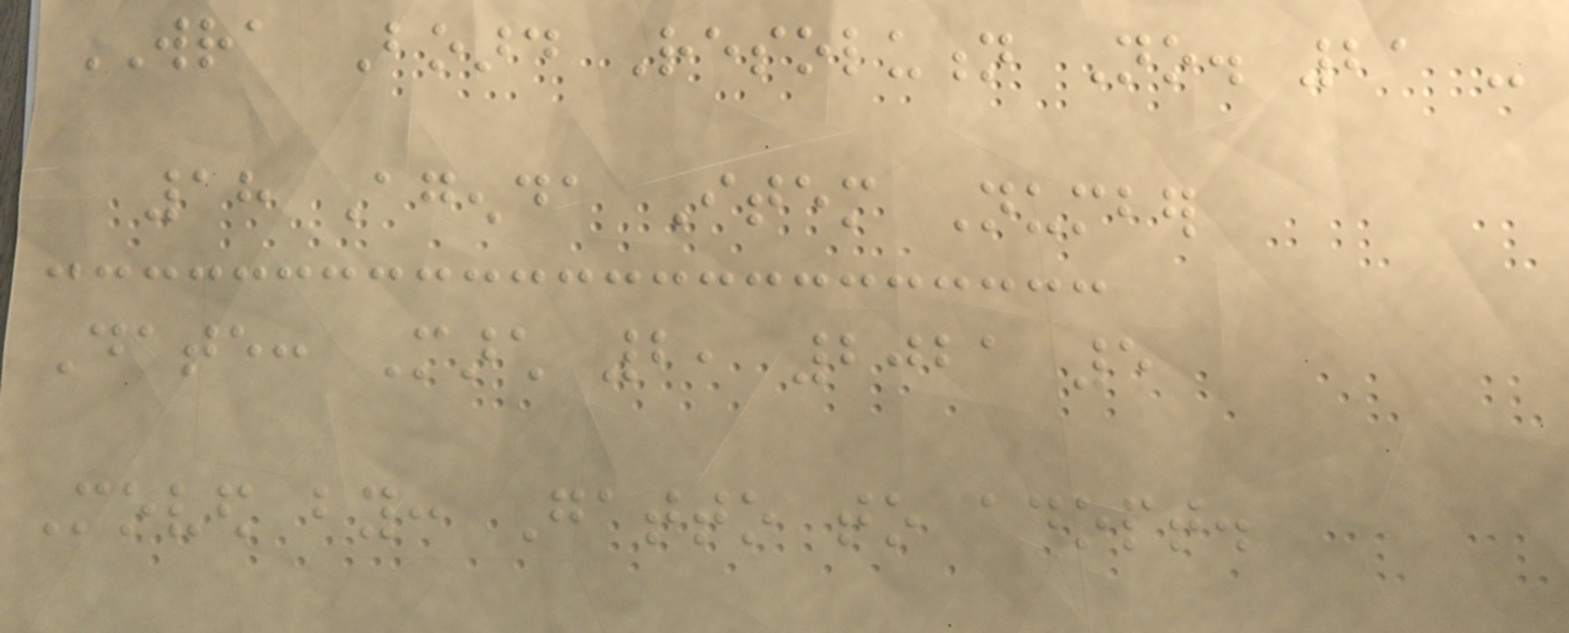WRA Board Resolution No. 21 -
18 Agenda Item Number
Date: March 2, 2021 5
Moved by: Gatto to adopt.
